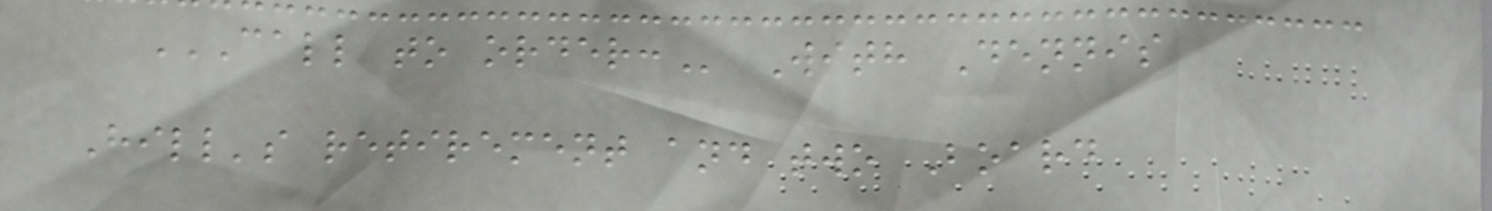CALL TO ORDER: With Dennis
Hill's retirement and two Board
